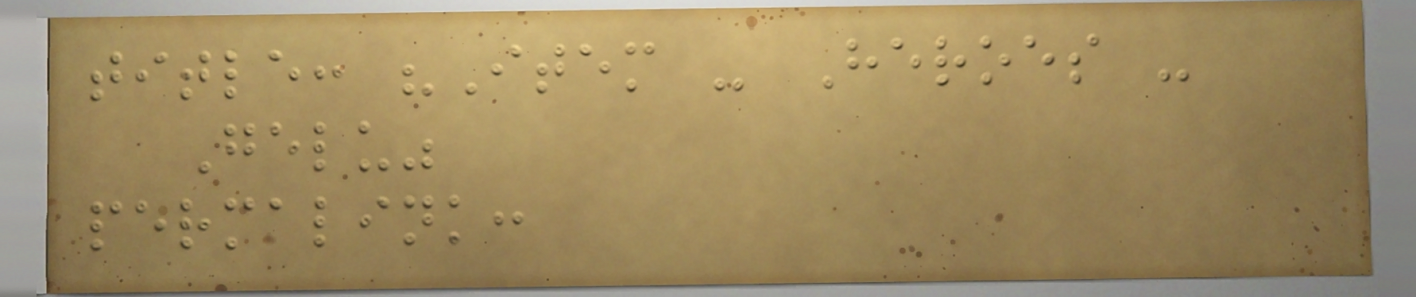title: "Item - Heroes -
Gelu"
permalink:
